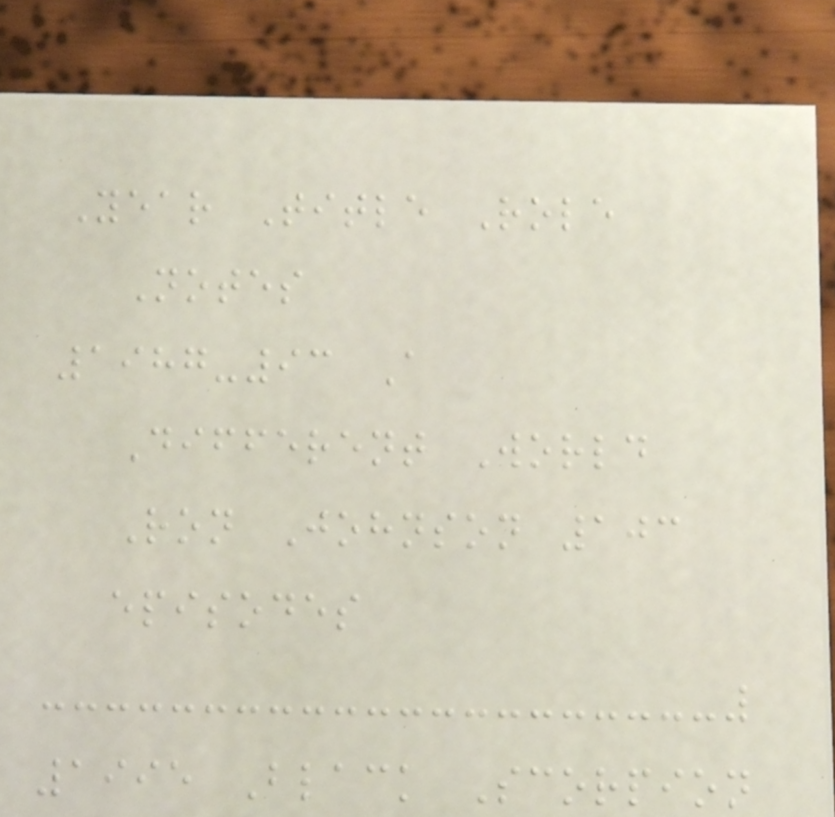Year Title Role
Notes
1987-93 A
Different World
Ron Johnson 103
episodes
1995 Black Scorpion
